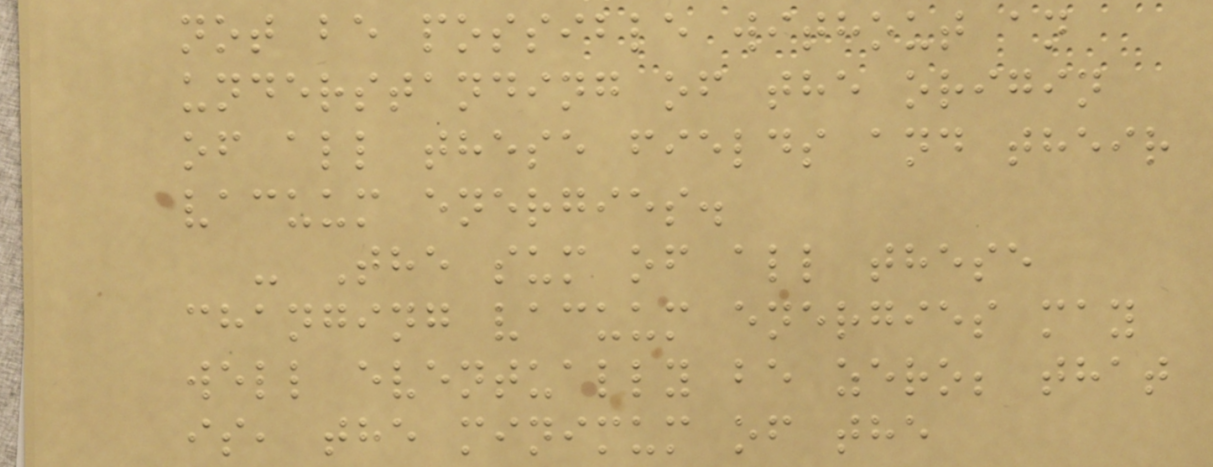not be possible without an
understanding of the origin
of all these fields and their
vacuum energies.
- The sum of all these
changing vacuum energies may
well eventually be zero; that
is, the minimum of the
